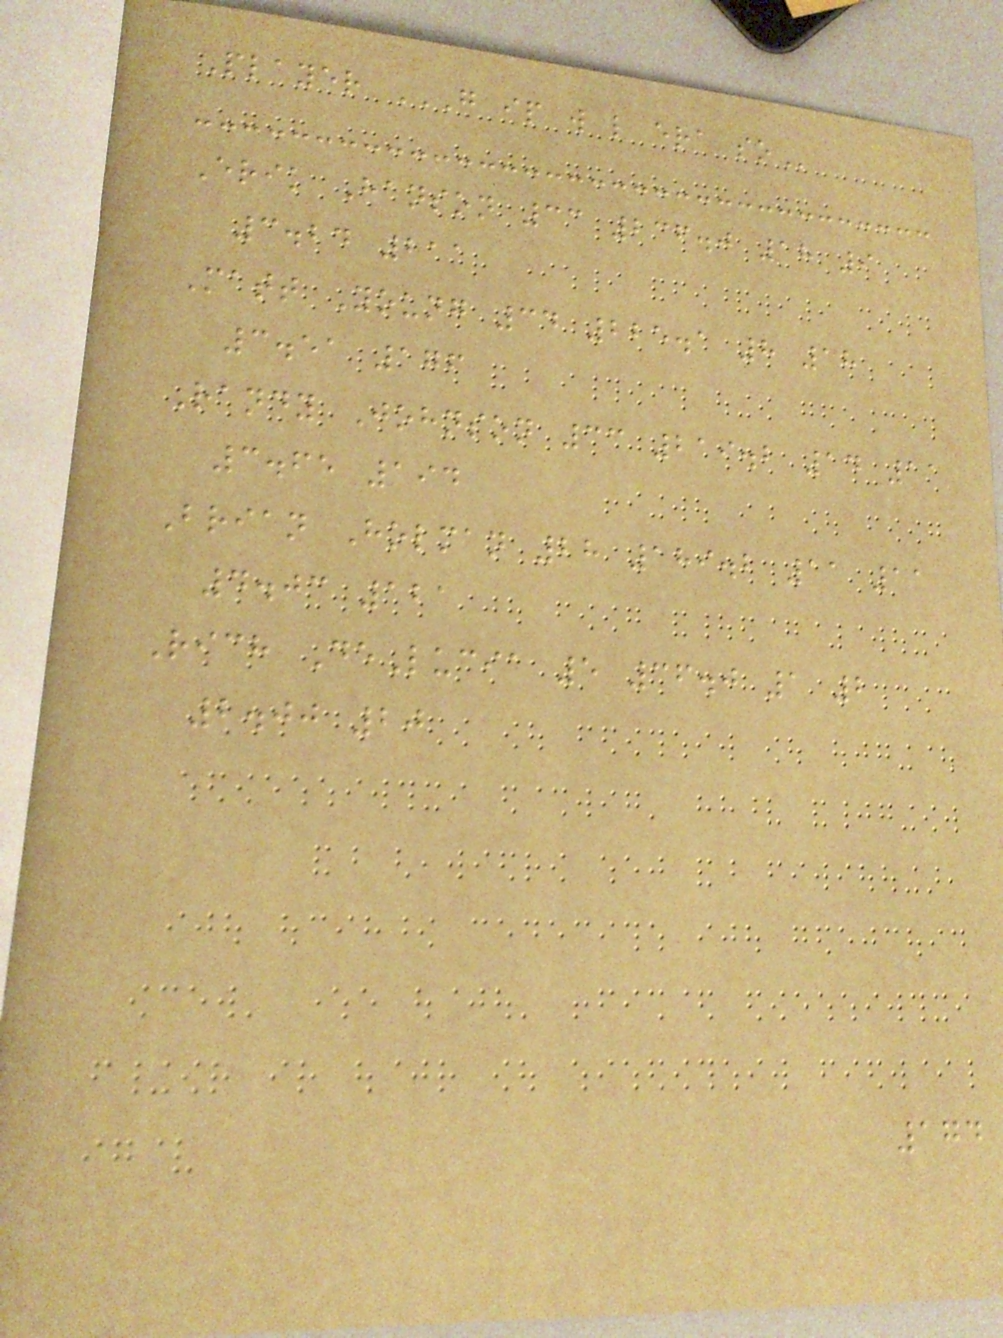Player G IP W L ERA SO
Erik Hanson 33 236.0 18 9
3.24 211
Matt Young 34 225.1 8 18
3.51 176
Randy Johnson 33 219.2 14 11
3.65 194
Brian Holman 28 189.2 11 11
4.03 121
Rich DeLucia 5 36.0 1 2
2.00 20
174
